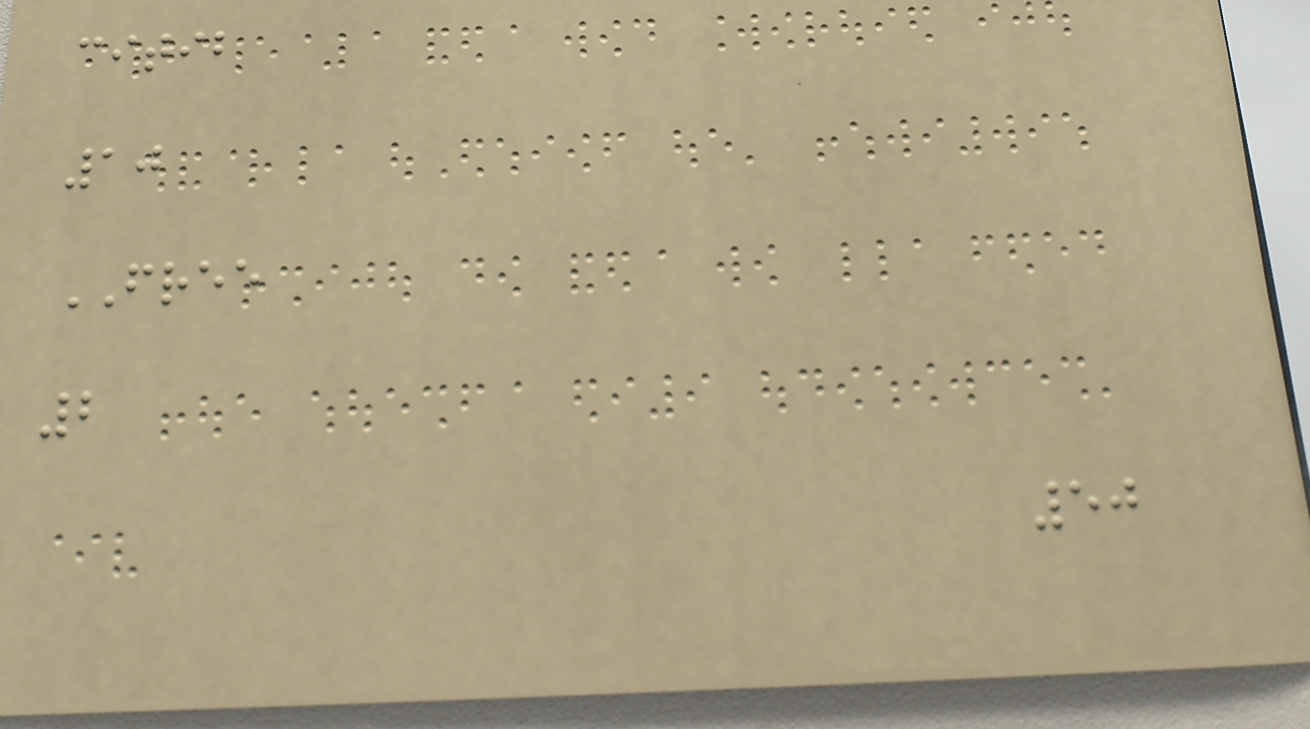citib
10
FREE
2
50
